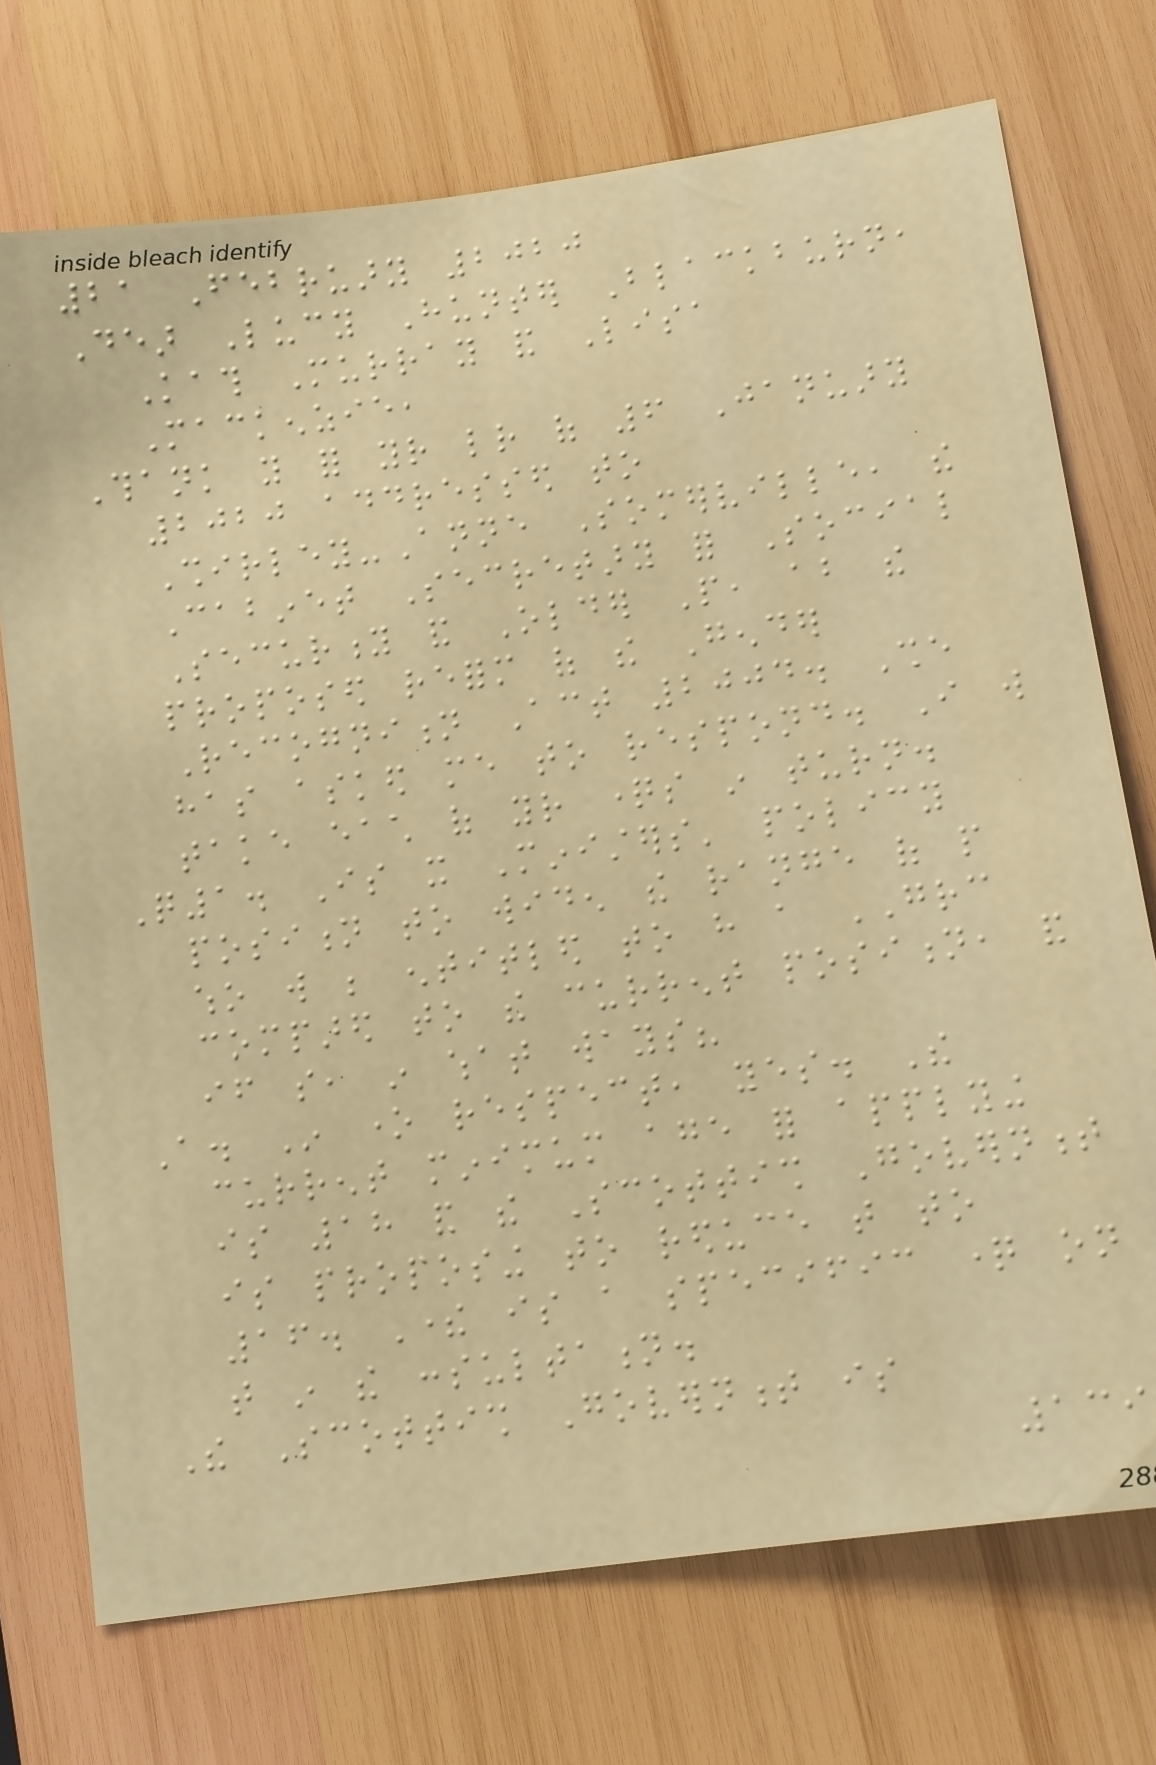21 February 2020
Dear Lucy Hunter Blackburn,
Kath Murray and Lisa
Mackenzie,
Thank you for your letter of 6 January
2020 addressed to
Shirley-Anne Somerville, the
Cabinet Secretary for Social
Security and Older People, about the
proposed reform of the Gender
Recognition Act 2004. She
has asked me to respond. I will
take each of your questions in turn.
Q1. Is it Ministers' policy
position to widen the range of people
who will be entitled to have a GRC
compared to the current position, and
if so, in what ways?
A. In one respect, yes. The
current minimum age for applying
is 18 and the Scottish Government
is proposing to reduce that to
16. There is a specific question on
that in the consultation.
The Scottish Government is
139
